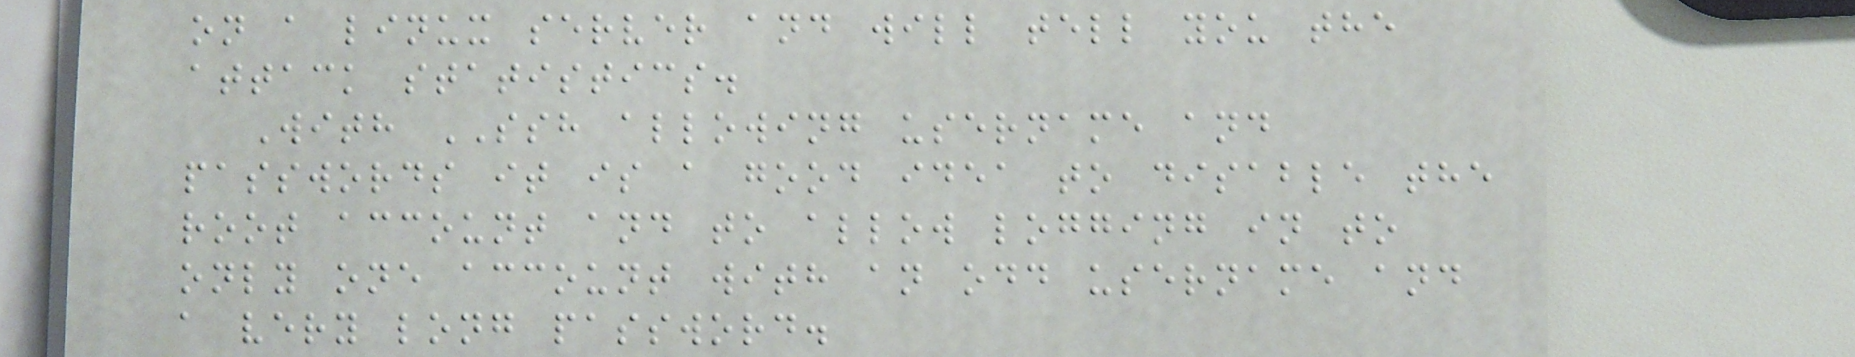on a linux server and will tell you the
attack statistics.
With SSH allowing username and
passwords it is a good idea to disable the
root account and to allow logging in to
only one account with an odd username and
a very long password.
